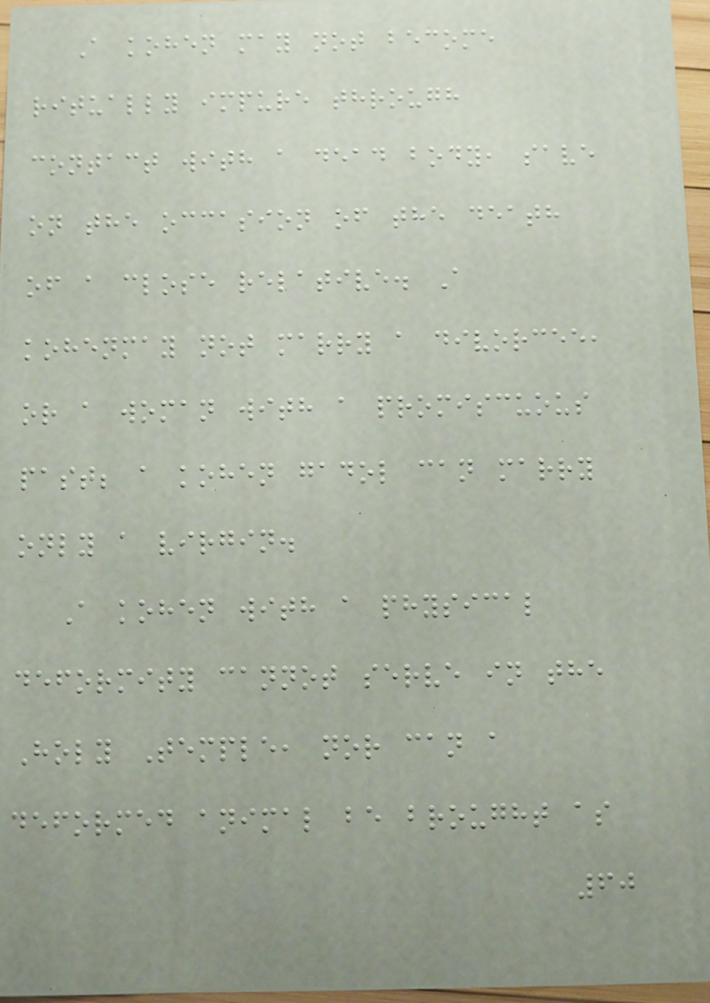A kohen may not become
ritually impure through
contact with a dead body, save
on the occasion of the death
of a close relative. A
kohenmay not marry a divorcee,
or a woman with a promiscuous
past; a kohen gadol can marry
only a virgin.
A kohen with a physical
deformity cannot serve in the
Holy Temple, nor can a
deformed animal be brought as
60
